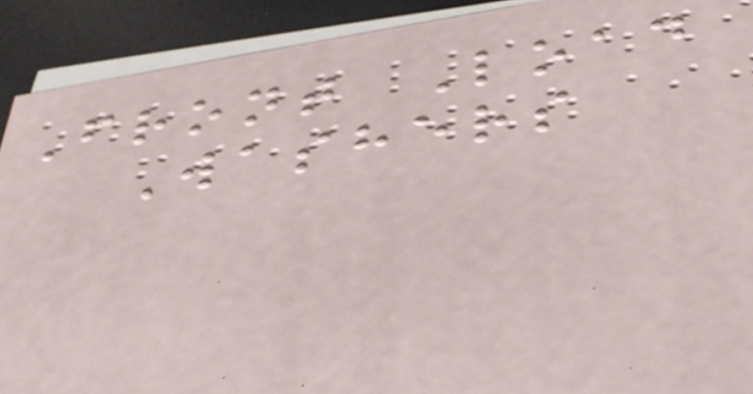Front Load
Washers
